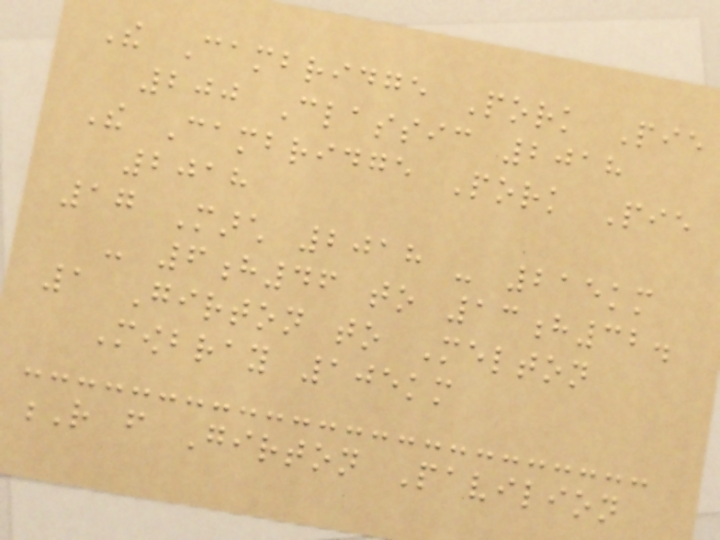The Cambridge Pork Pie
200 Classic 2018
The Cambridge Pork Pie
2018
17 March 2018 - 215km
- 6h46 to 13h32.
1 Girton to Melton
Mowbray 105km
R from Girton Pavilion
